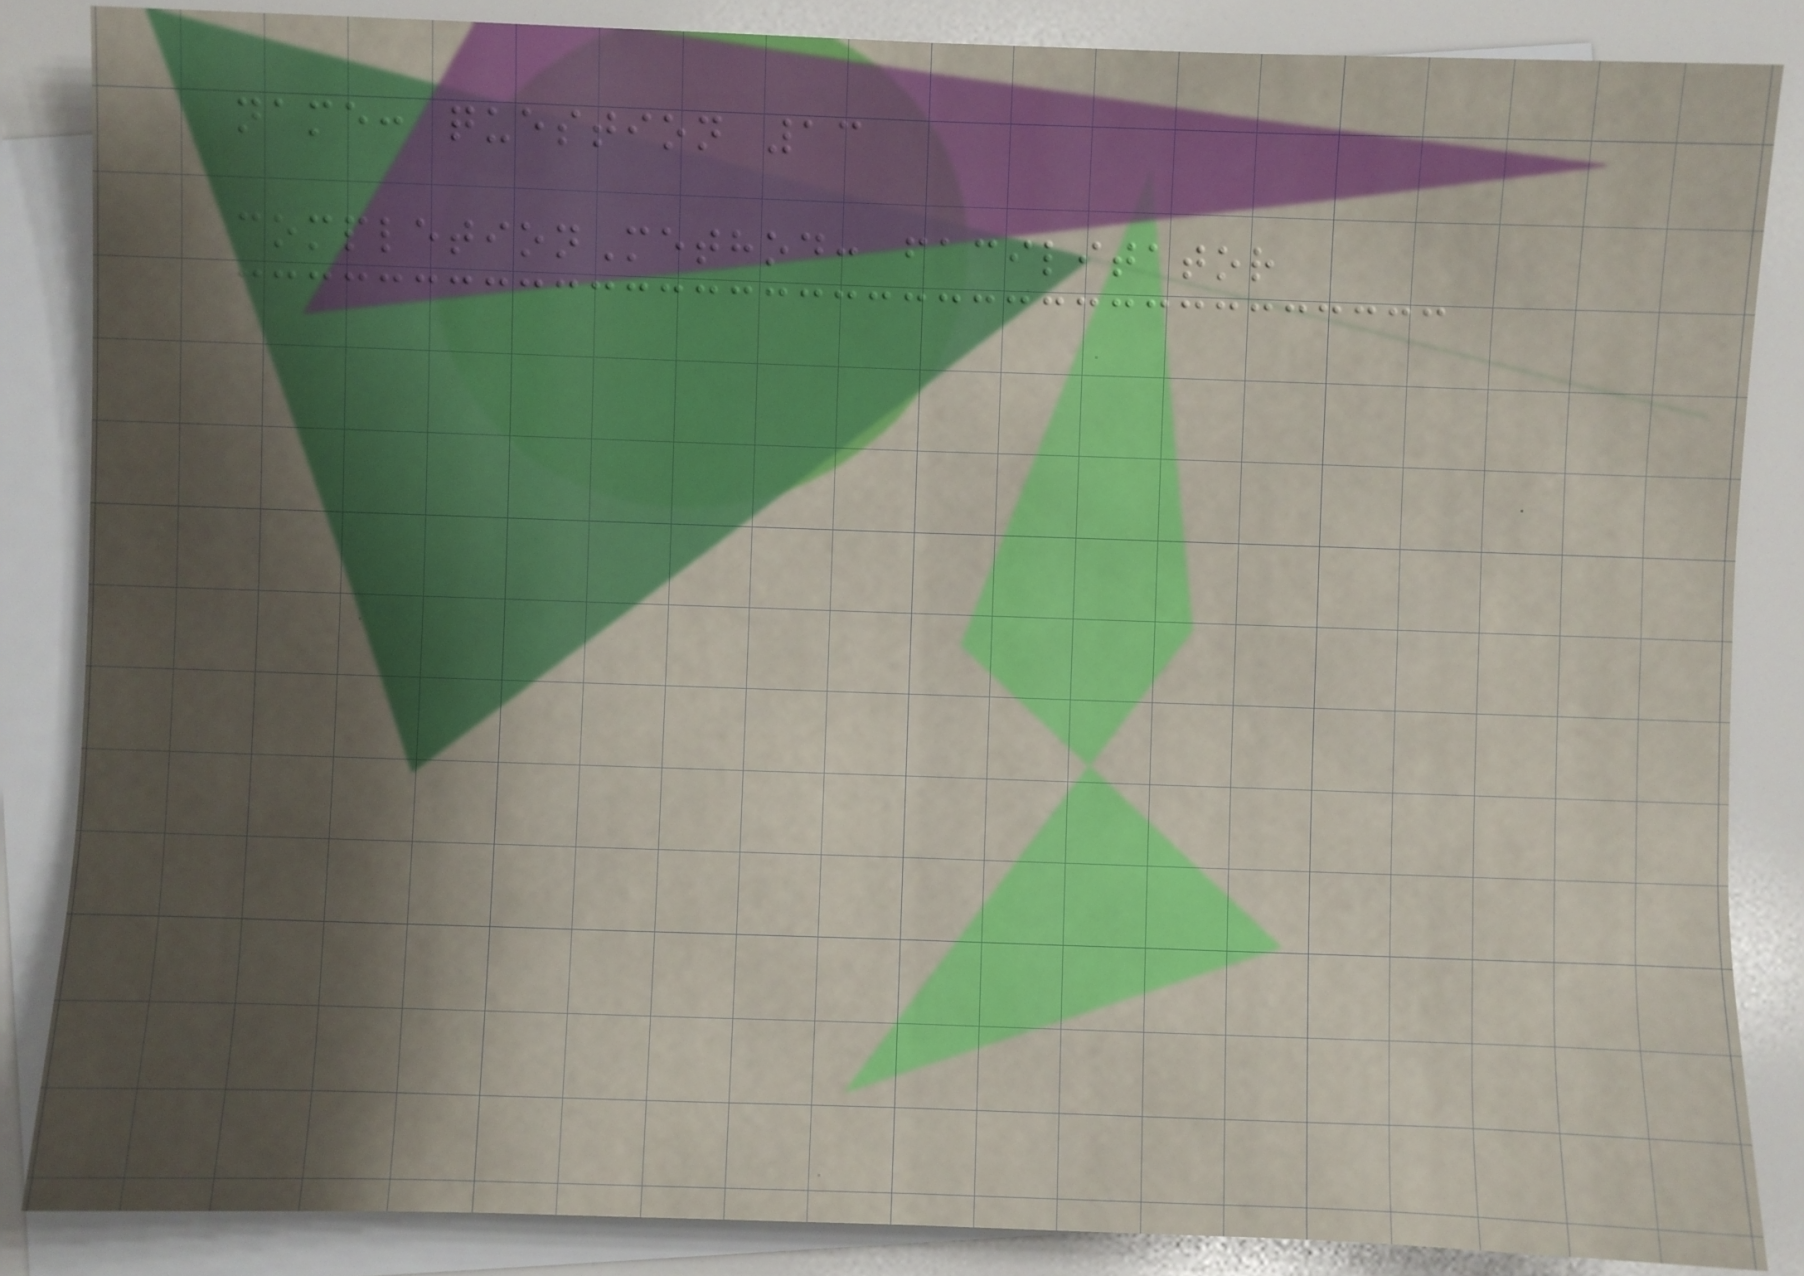name: question 13
completionMethod: facilitator
